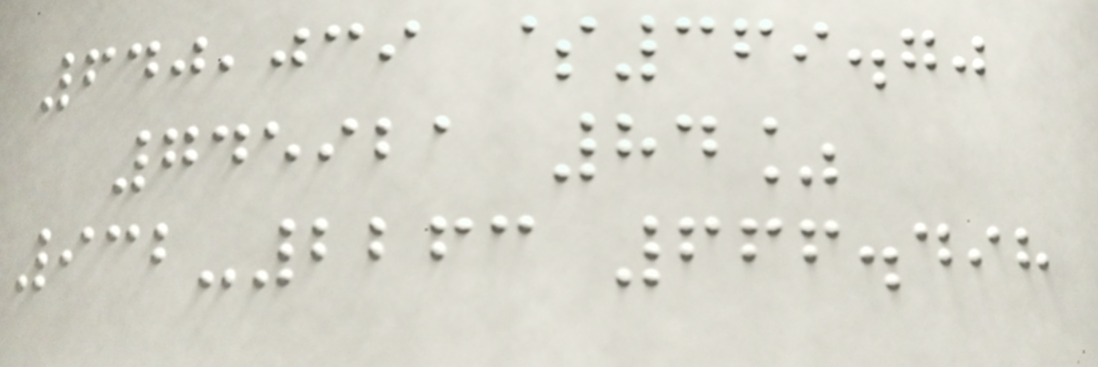640,039 $369.70
745921 84%
932-2263 666.498
